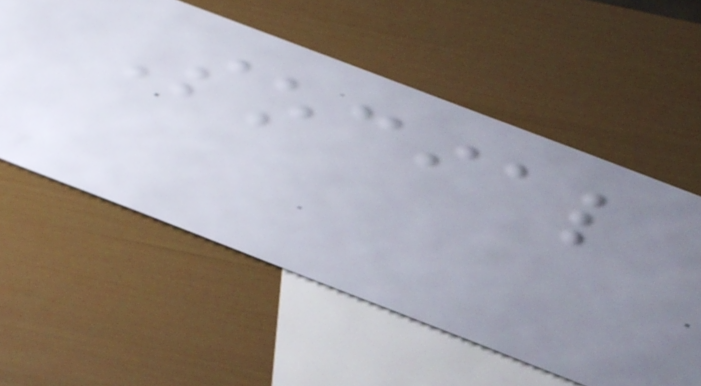Social
